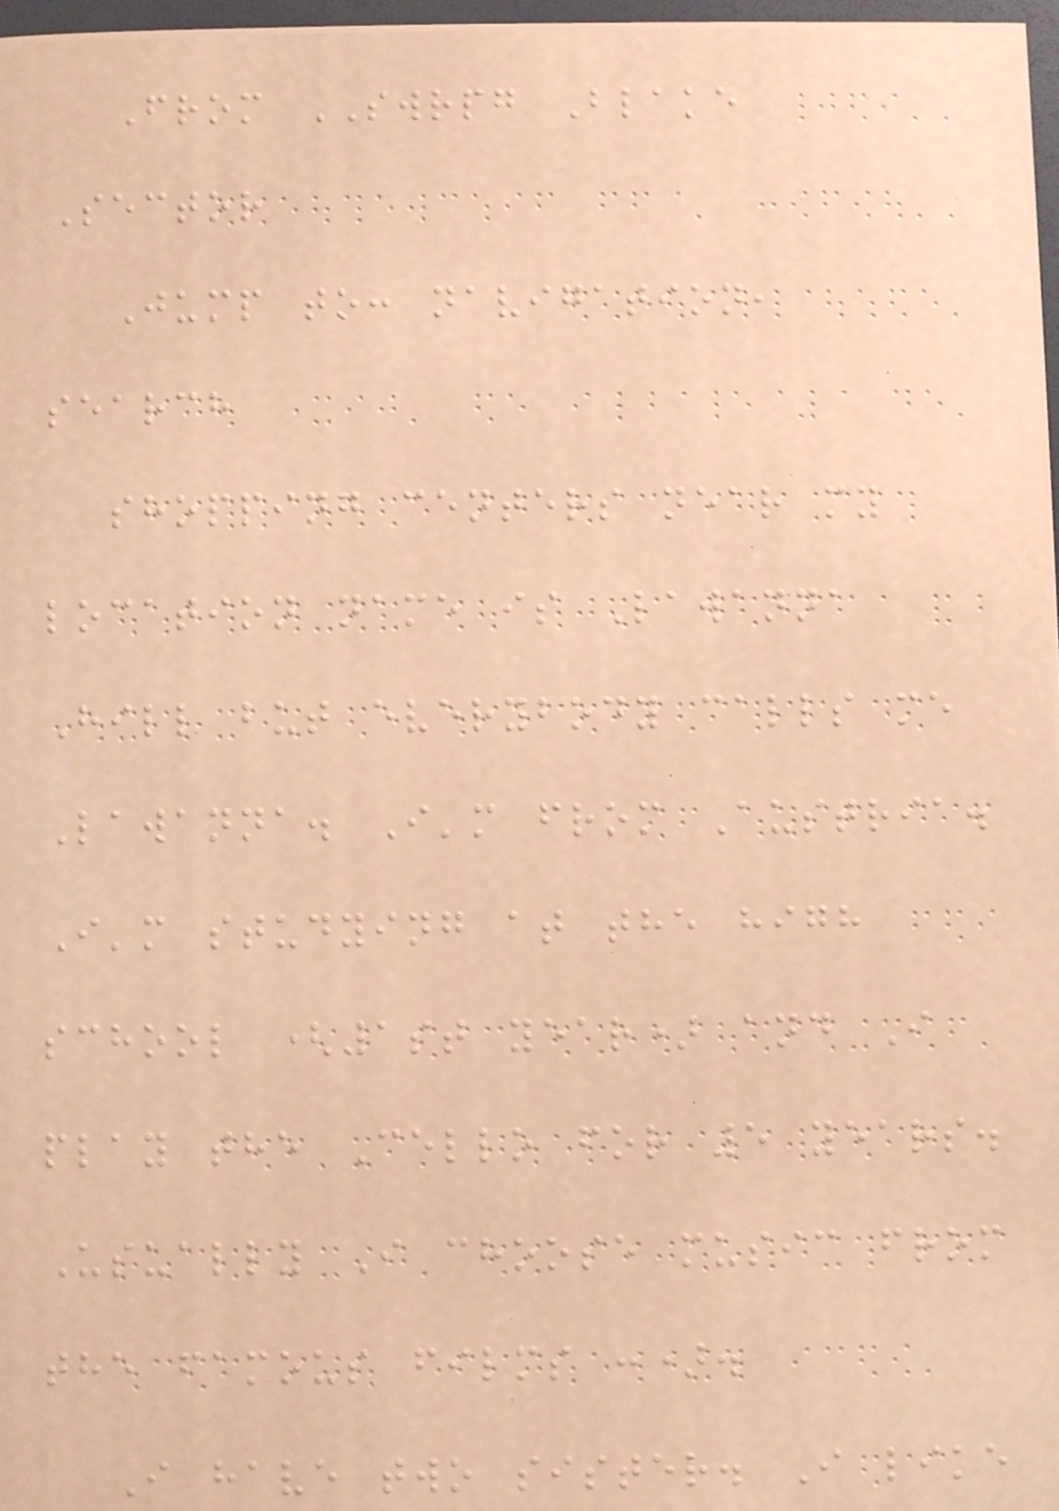From SWRPG Blake
Sector
Jump to: navigation,
search
shopping centers near my
location name is Lawanna
Hill but everybody calls me
Lawanna. I'm from Austria.
I'm studying at the high
school (1st year) and I
play the Cello for 5 years.
Usually I choose music from
the famous films :).
I have two sister. I like
